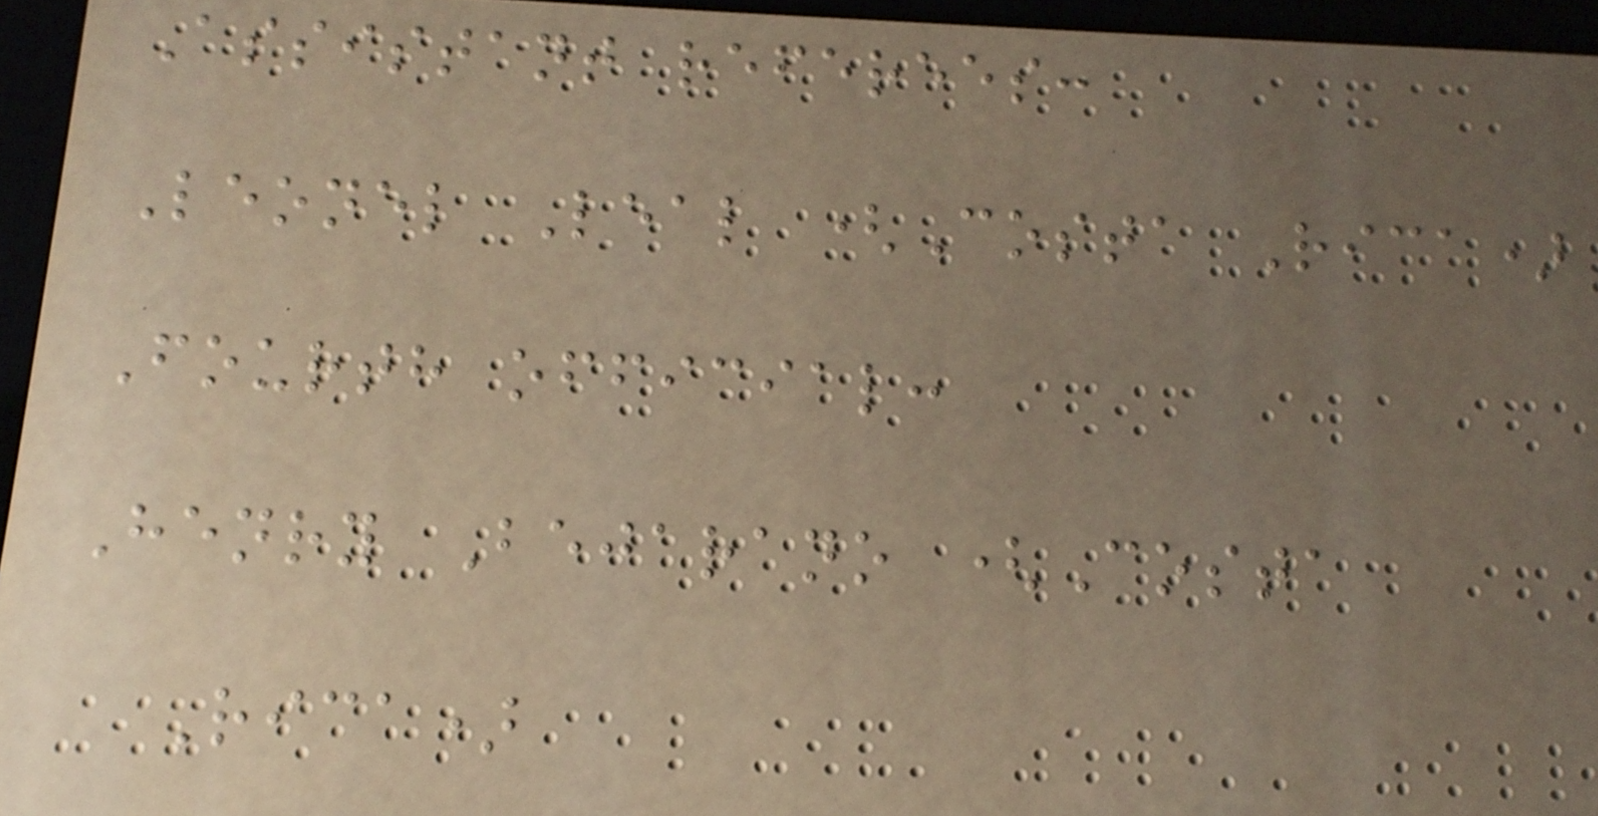Assistant referees:
Leonel Leal (Costa Rica)
Fourth official:
Henry Bejarano (Costa
Rica)
